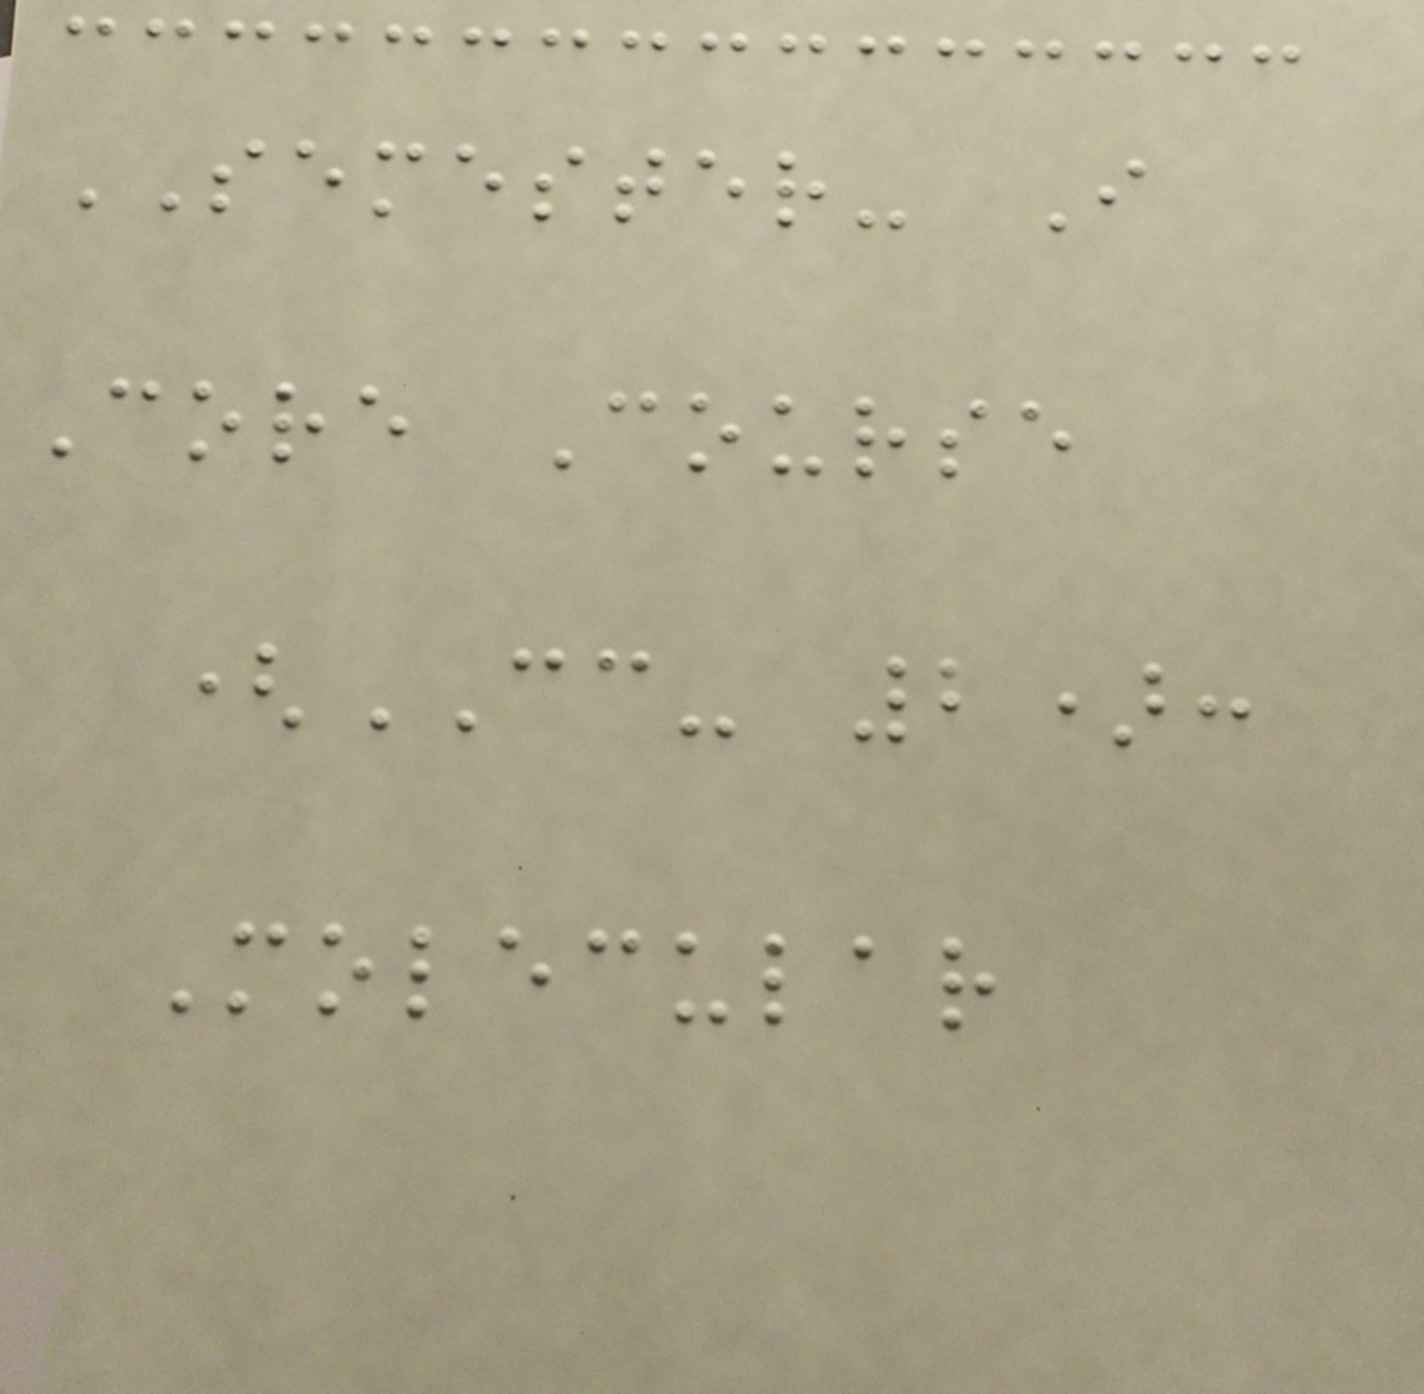SEMESTER- I
Core Course
(CC- 2):
Molecular
